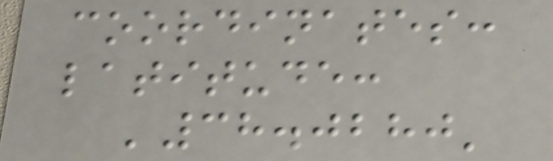coordinates:
latitude:
'38.0280'
